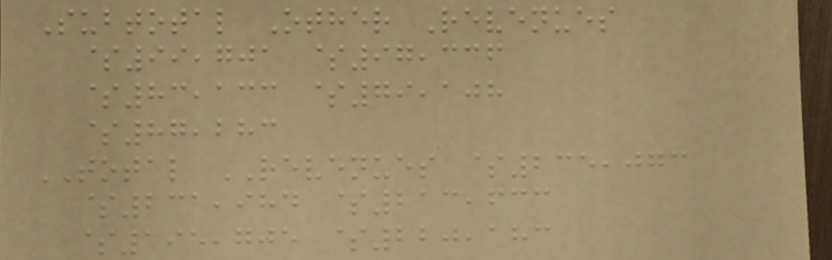Subtotal Other Revenues
$99,701 $97,336
$83,133 $79,108
$87,283
TOTAL REVENUES $235,073
$231,984 $213,633
$195,705 $220,183
